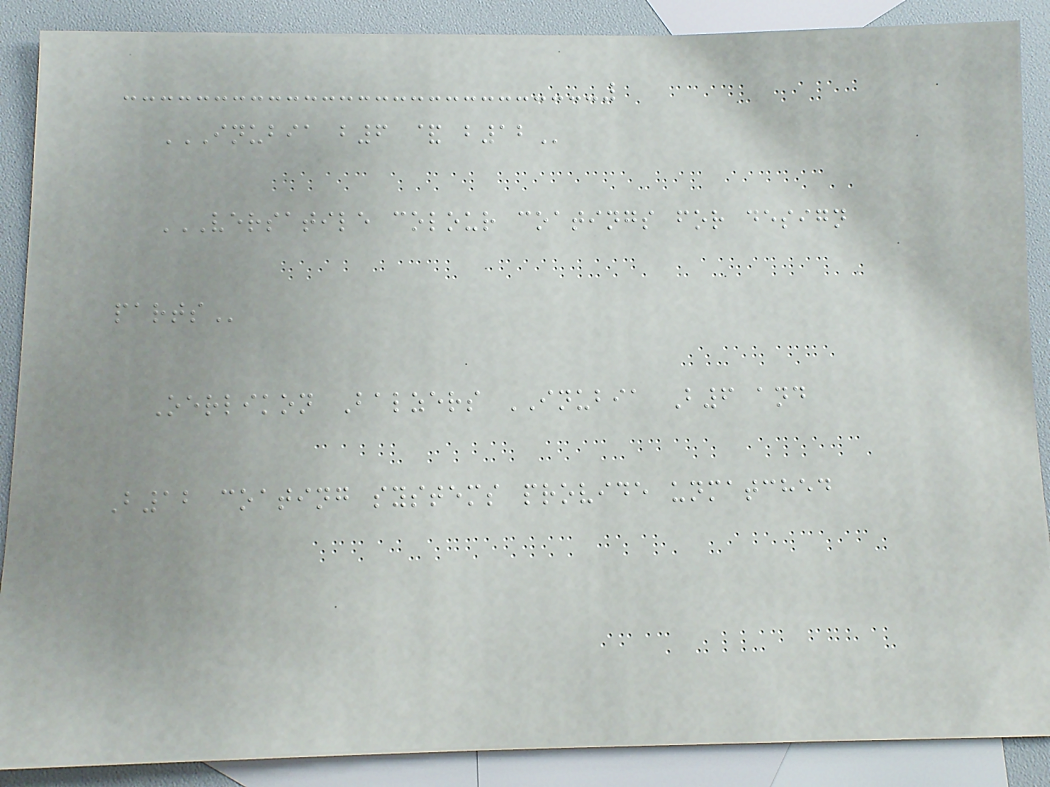INUBIA B6 & B12
VERSATILE COLOUR COATINGS FOR DESIGN
PARTS
Oerlikon Balzers INUBIA B6 and
B12 coating systems provide unmatched
